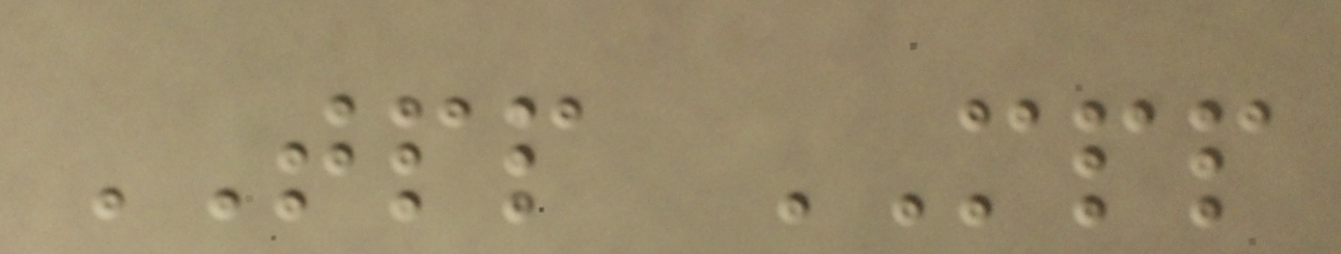TPP MPP
